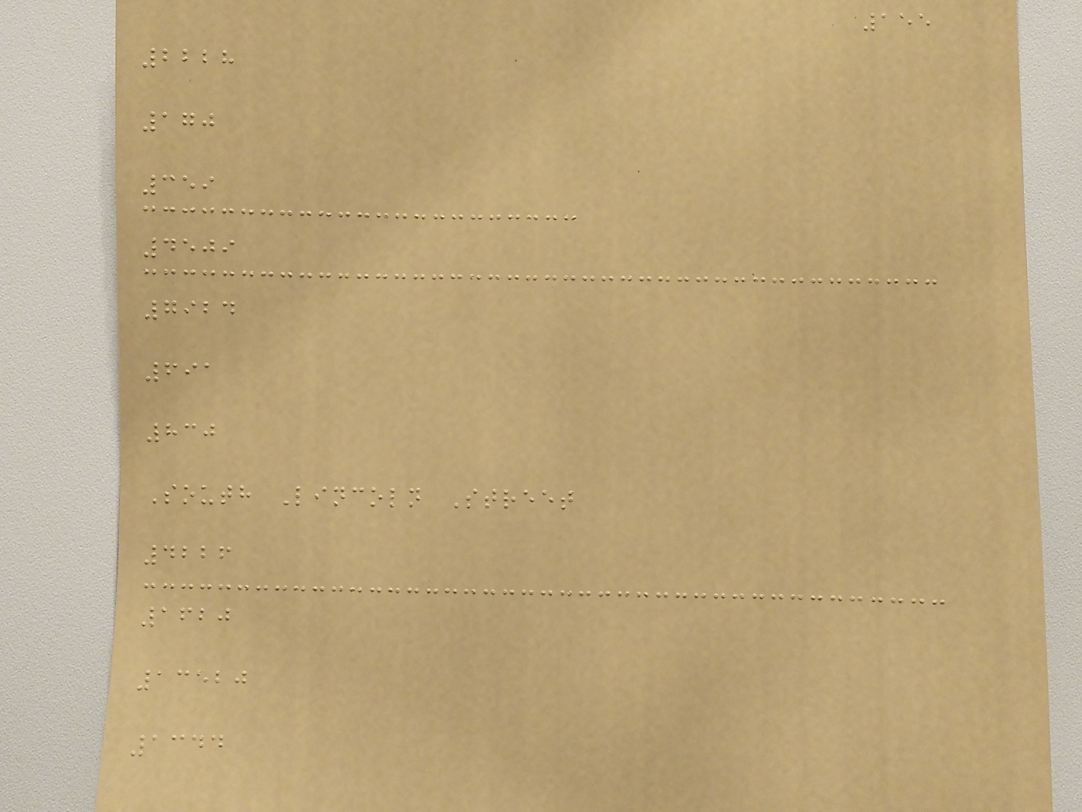155
2228
170
359
4509
7924
691
830
South Lincoln Street
4226
1620
13520
1344
